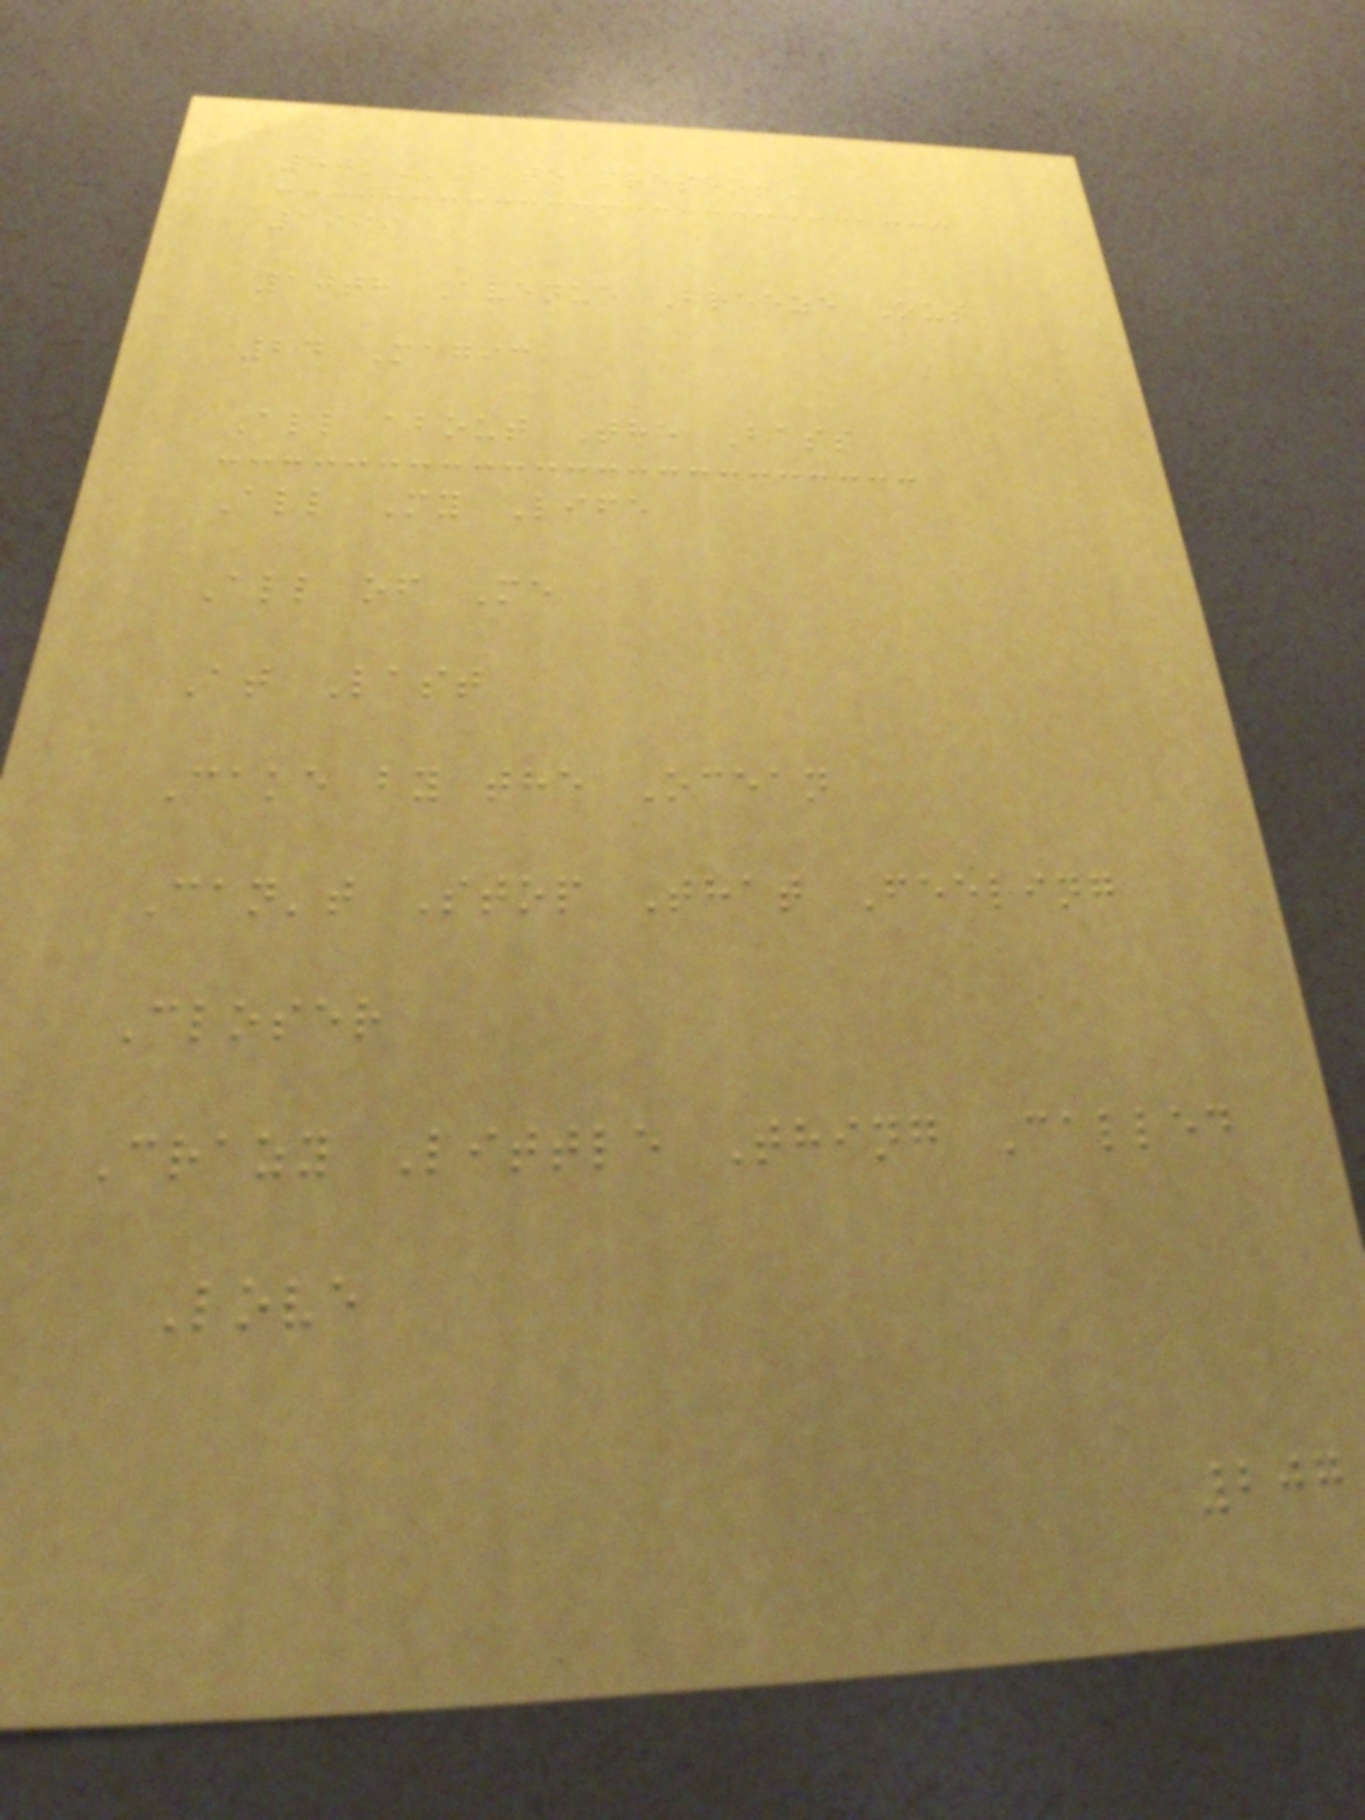80'S TO PRESENT
1999
10th Avenue Freeze Out
24 Magic
All about The Bass
All My Life
All of Me
At Last
Cake by the Ocean
Can't Stop That Feeling
Closer
Crazy Little Thing Called
Love
207
